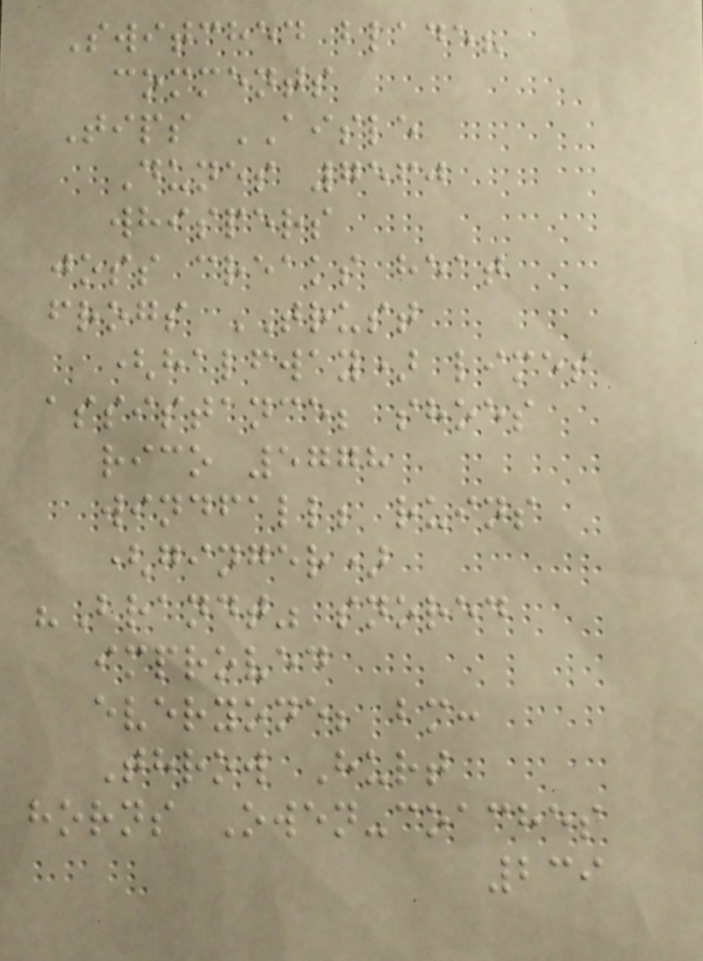Switched blade?
comments
Tips AISLE
Dunes 7560
whispers
joss creaks heat
frogs TRUST
(halfway) limes
assistance; shoes
rico 5778
windfall; ruins
(ginger)
"Brandt" snored
improved
everyone; bm:
Throw Hurt
horns Owen-coaches
239
